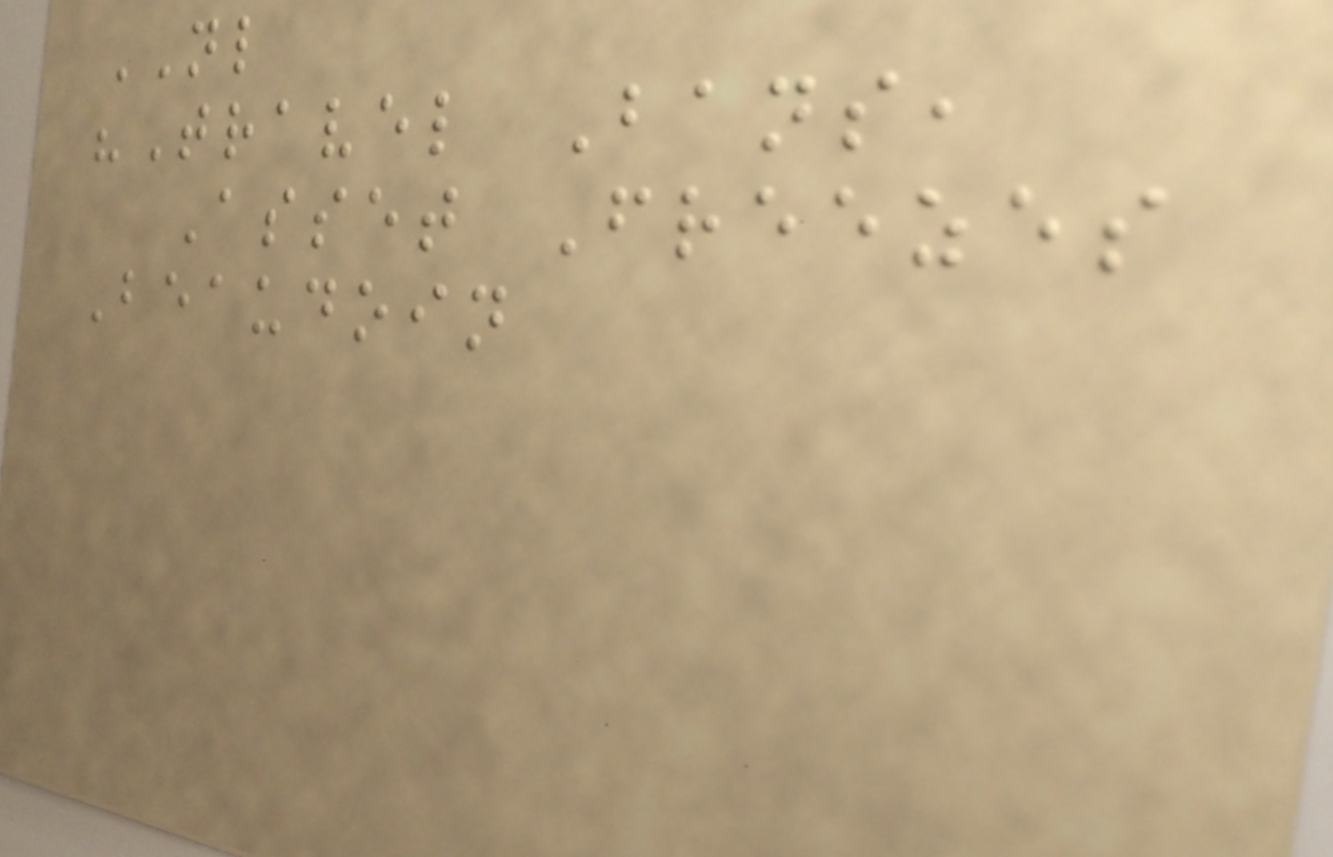NL
"Travel Bans,
Asset Freezes
Beaudoin
